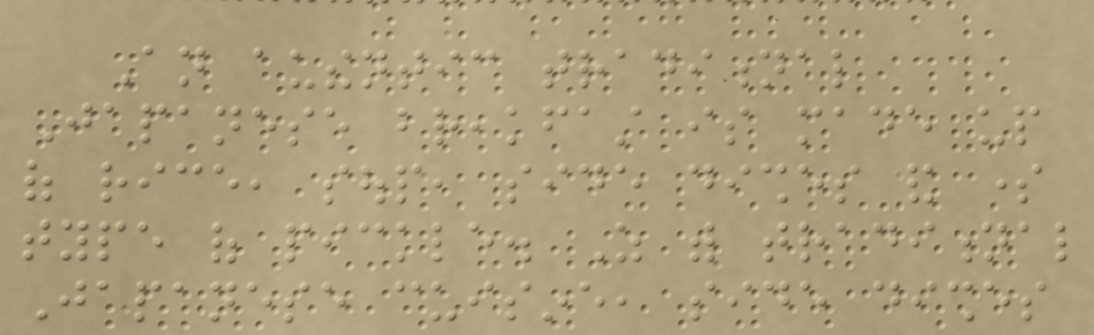An authentic traditional
Japanese breakfast is made up
of rice, soup, side dishes and some
type of pickle. As with traditional
Japanese cuisine, side dishes
